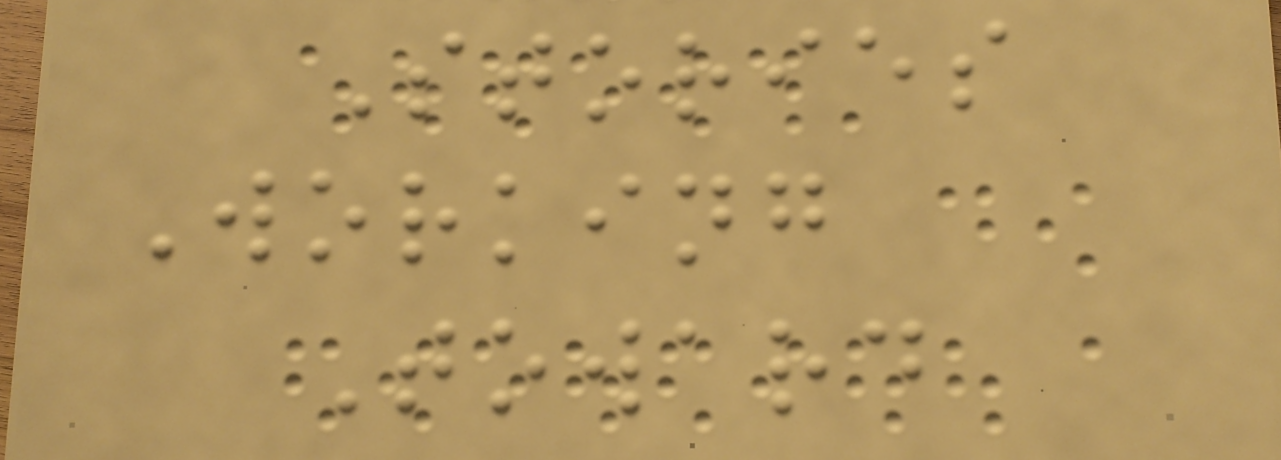Stories
Working
Toward
